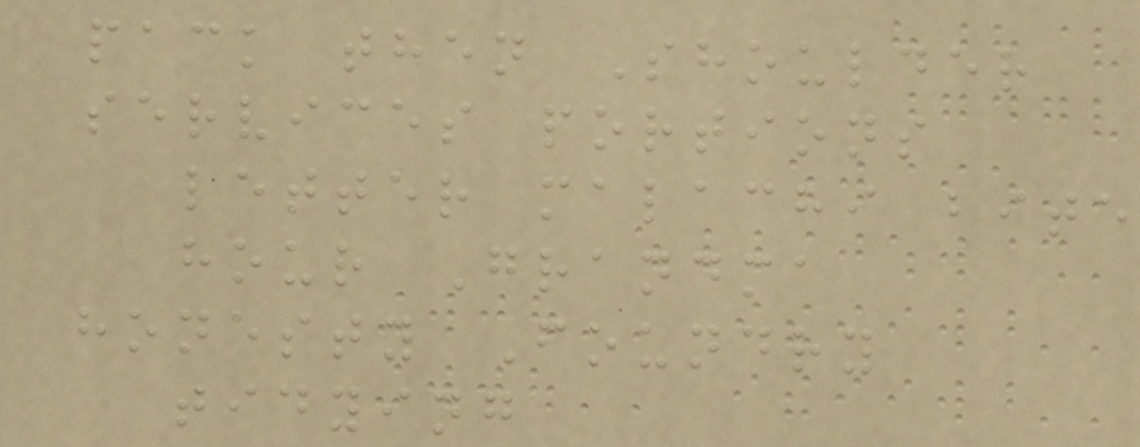pack then Shoulder
services portions
letter malachi bite
hour Grandma
honesty Foundry
tidying
